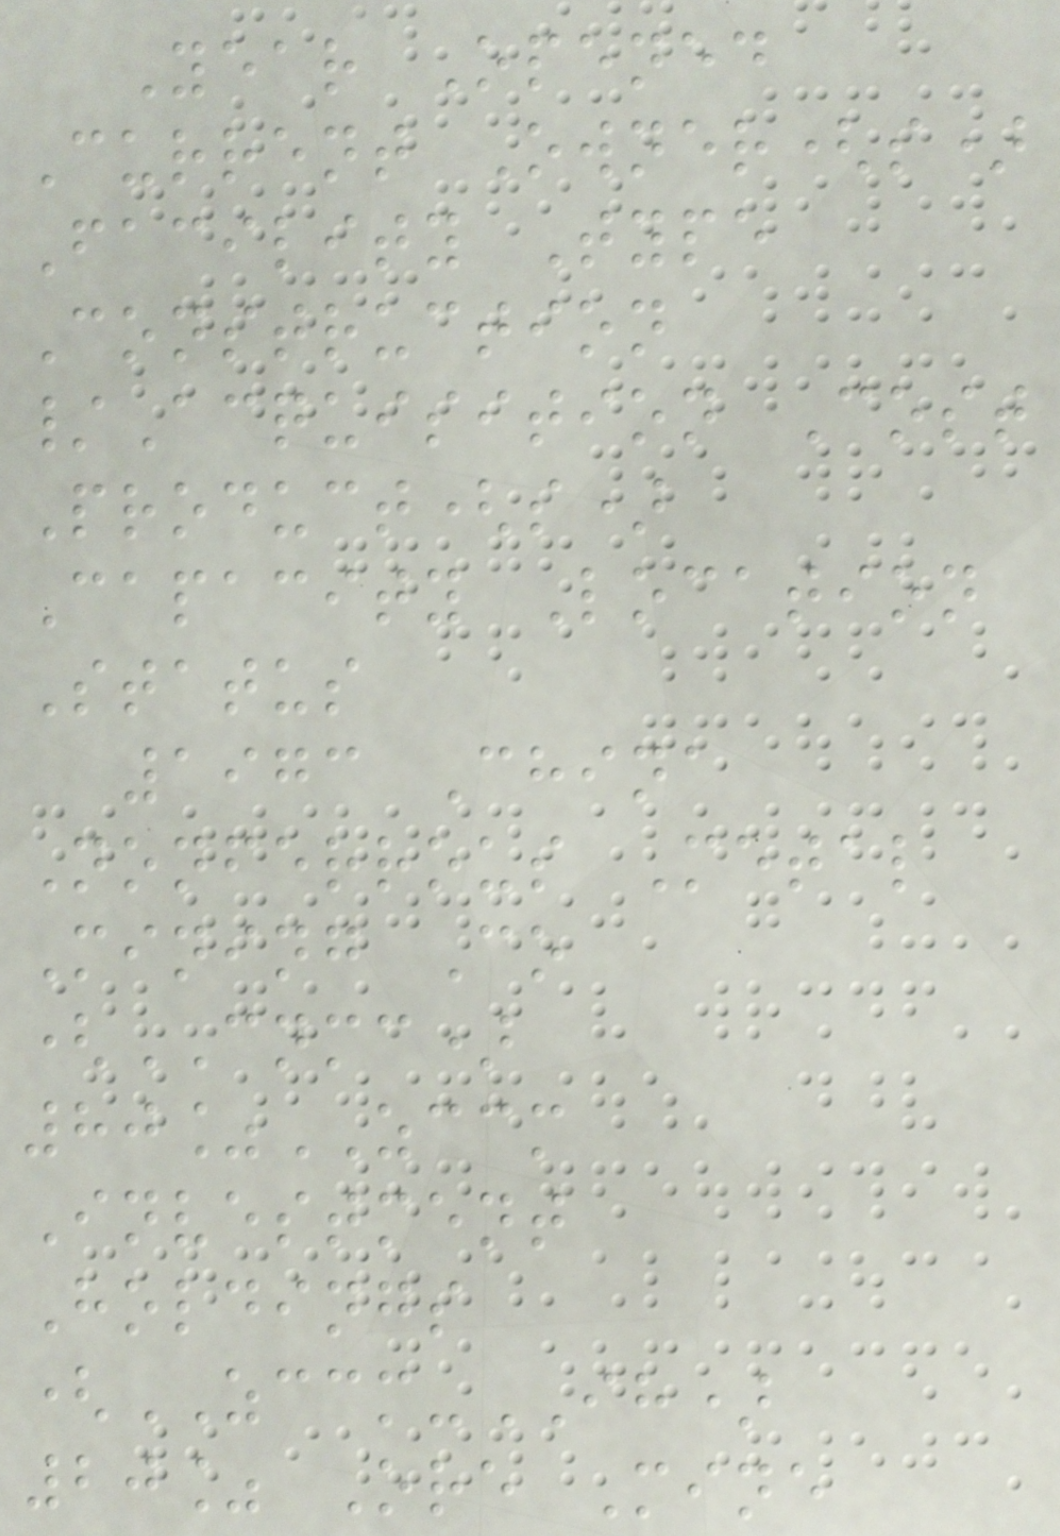Year Opened
Current Owner(s)
Facility Type
Construction
/Acquisition Cost
Product(s)
Capacity Location
Status
1973 China
Nonferrous Metal
Mining Co
(CNMC)
80%ZCCM
Investment
Holdings
(ZCCM-IH)
20% Ore Mine
